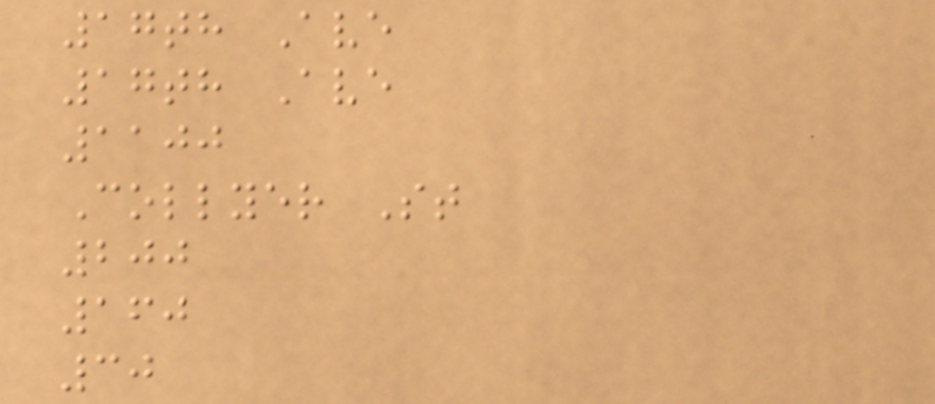17th Ave
17th Ave
1100
Collyer St
200
160
30
